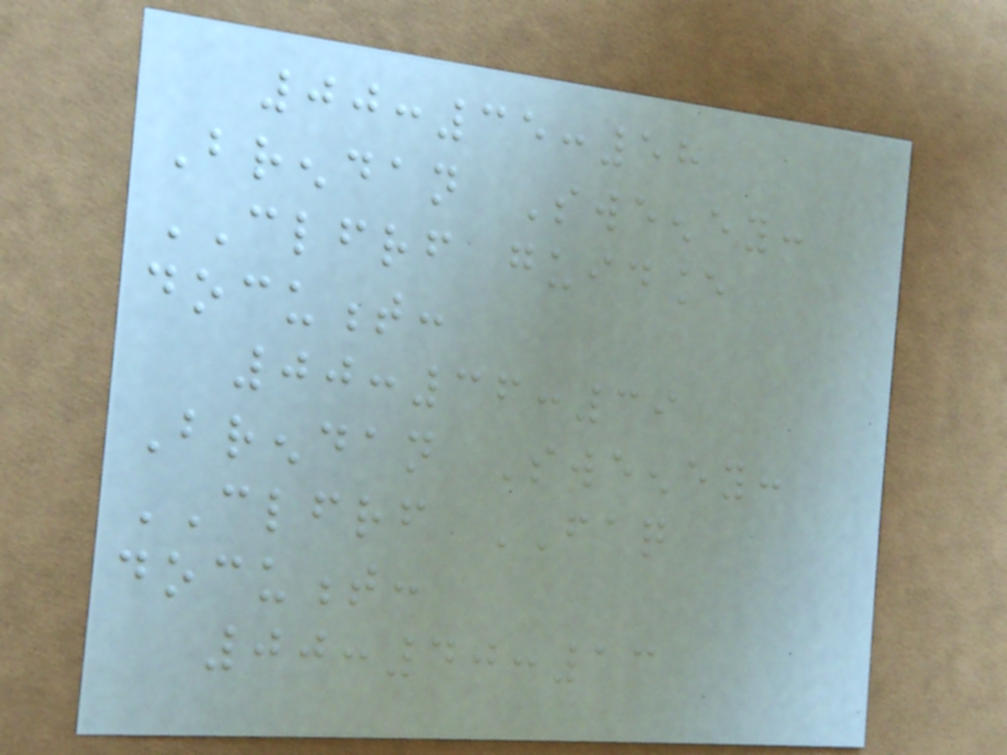00:35:58
Brendan Sweeney:
CLFRF guidance
document:
00:36:39
Brendan Sweeney:
CLFRF FAQ
document:
00:40:13
